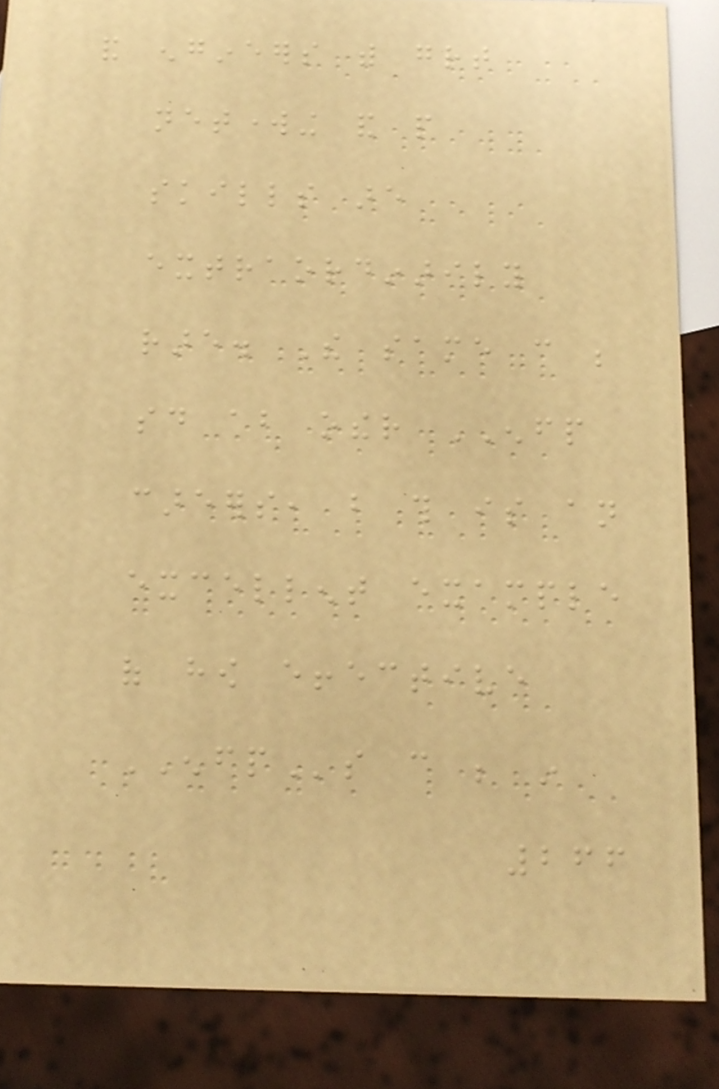and engineers with great
networking and people
skills are
extraordinarily
rare. The same can be
said about other ENFP
careers, but this is an
excellent example
of how effective
ENFPs can be in
266
